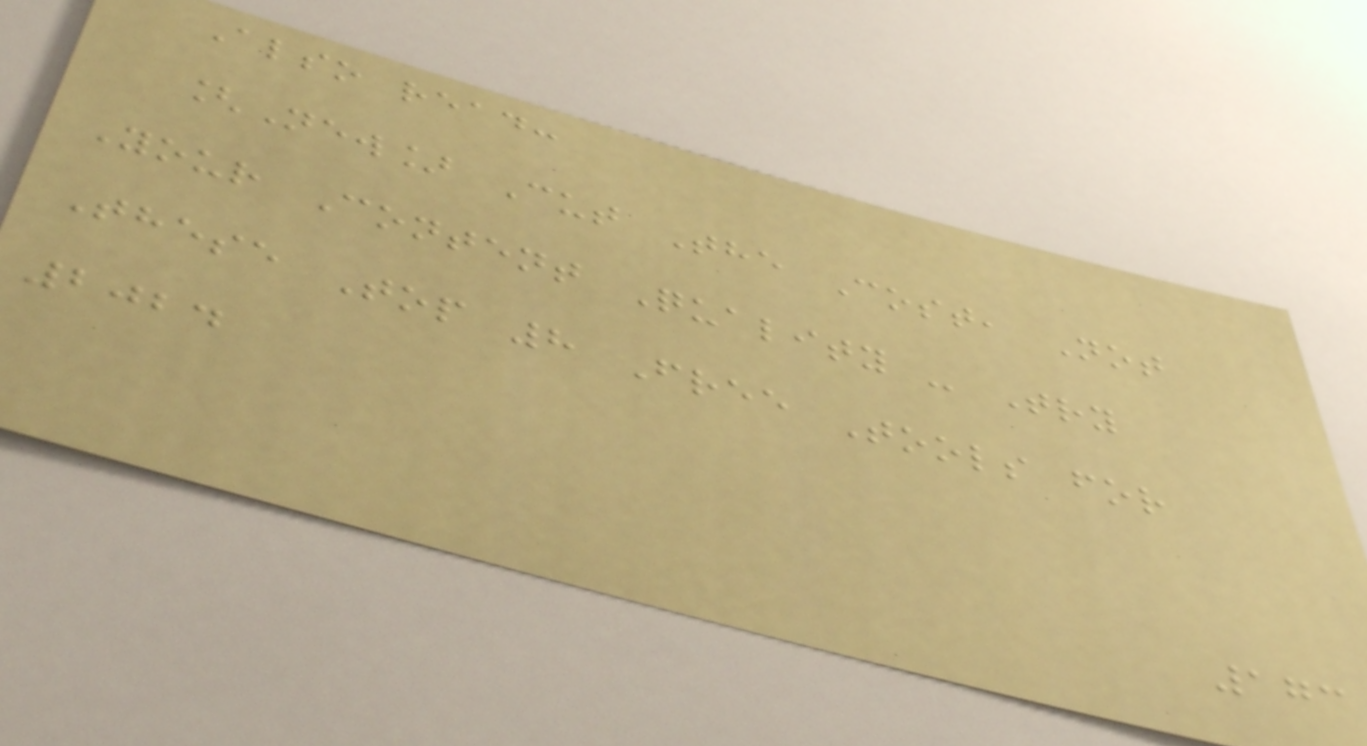Also read:
[New] Cut The Cost, Not
Your Content Quality - Try
These Top 8 Free Tools for
2024
173
